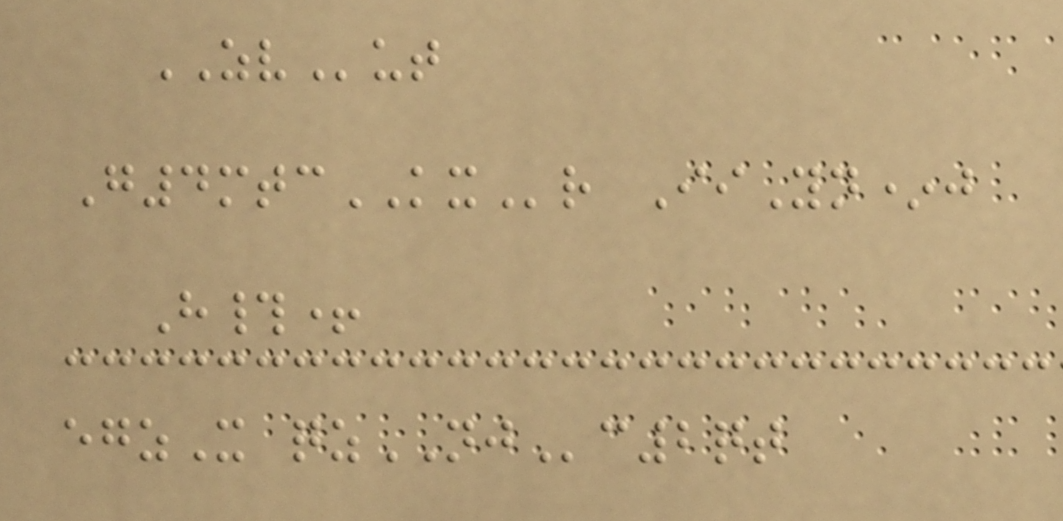ZVut
G4mtcKXr IiYn*j
H#+
egzX qzNJc2qt
